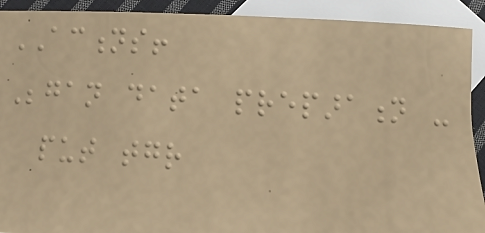ACTIONS!
Began data preparation -
put together
